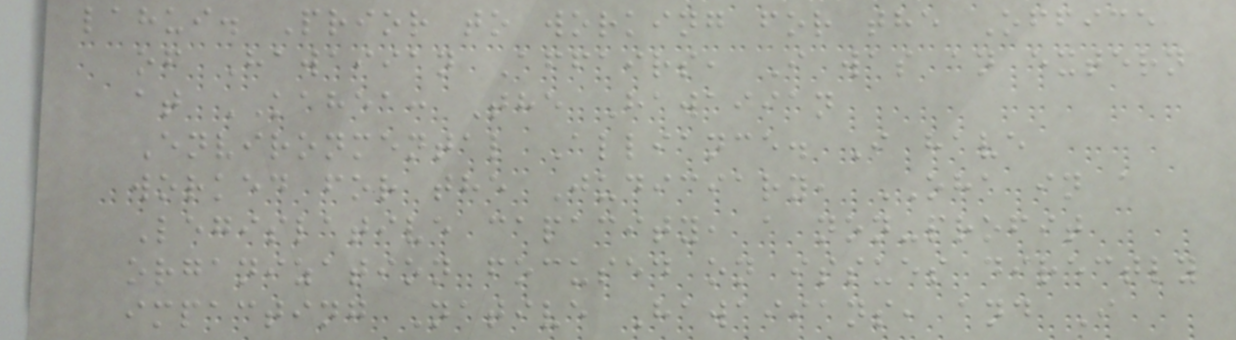lahui. Prior to working for the Office
of Hawaiian Affairs, I was an extern
at KAHEA: The Hawaiian
Environmental Alliance. I have
worked for the Judiciary, OHA in a
Legislative capacity, a non-profit
organization focused on issues directly
impacting Native Hawaiians, and I
